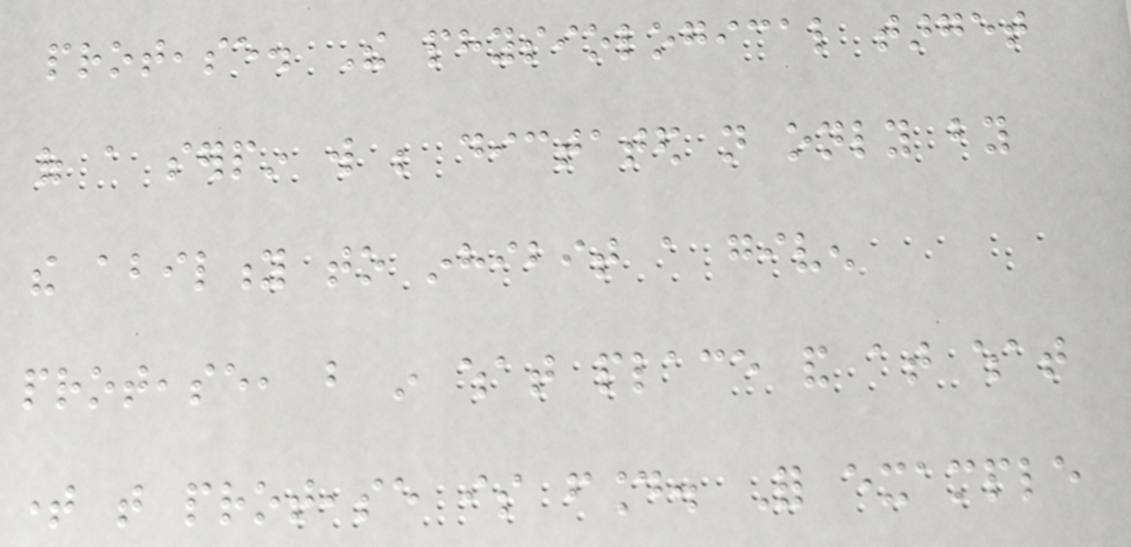protease. The physiological target
of a serpin will be dictated not only by
the ability to inhibit a given
protease, but in what place and at what
time that protease is found. For example
